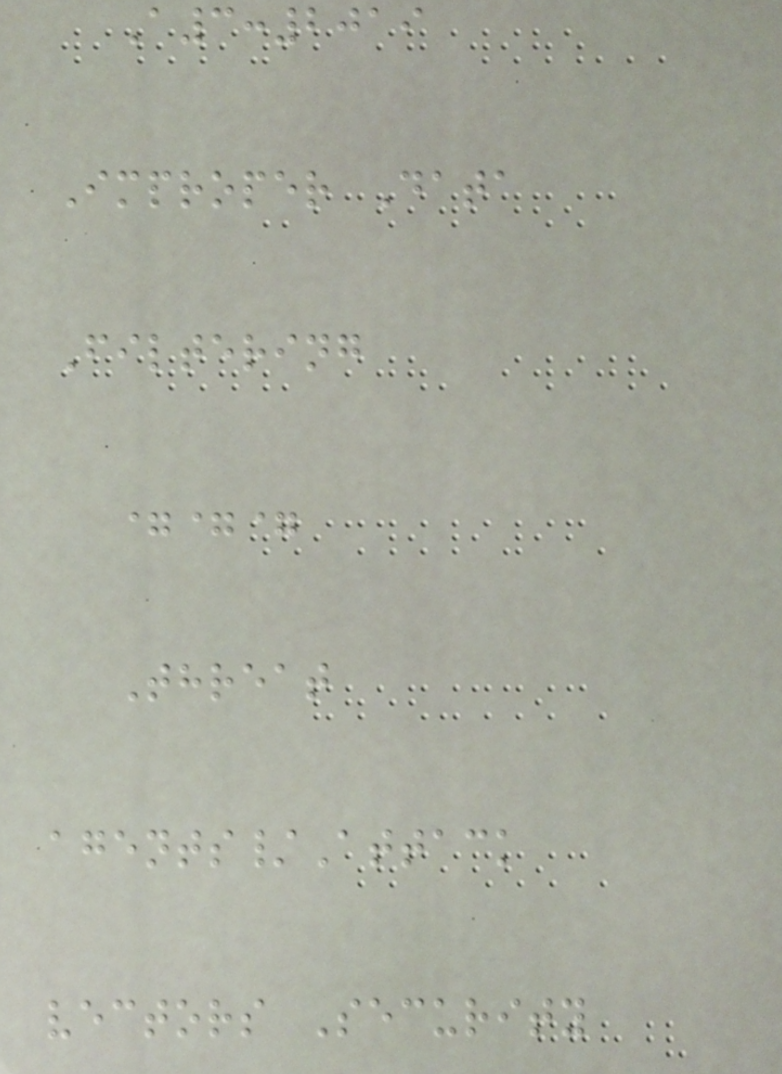A3:2019
Improper Data
Filtering
===
Threat
agents/Attack
vectors Security
